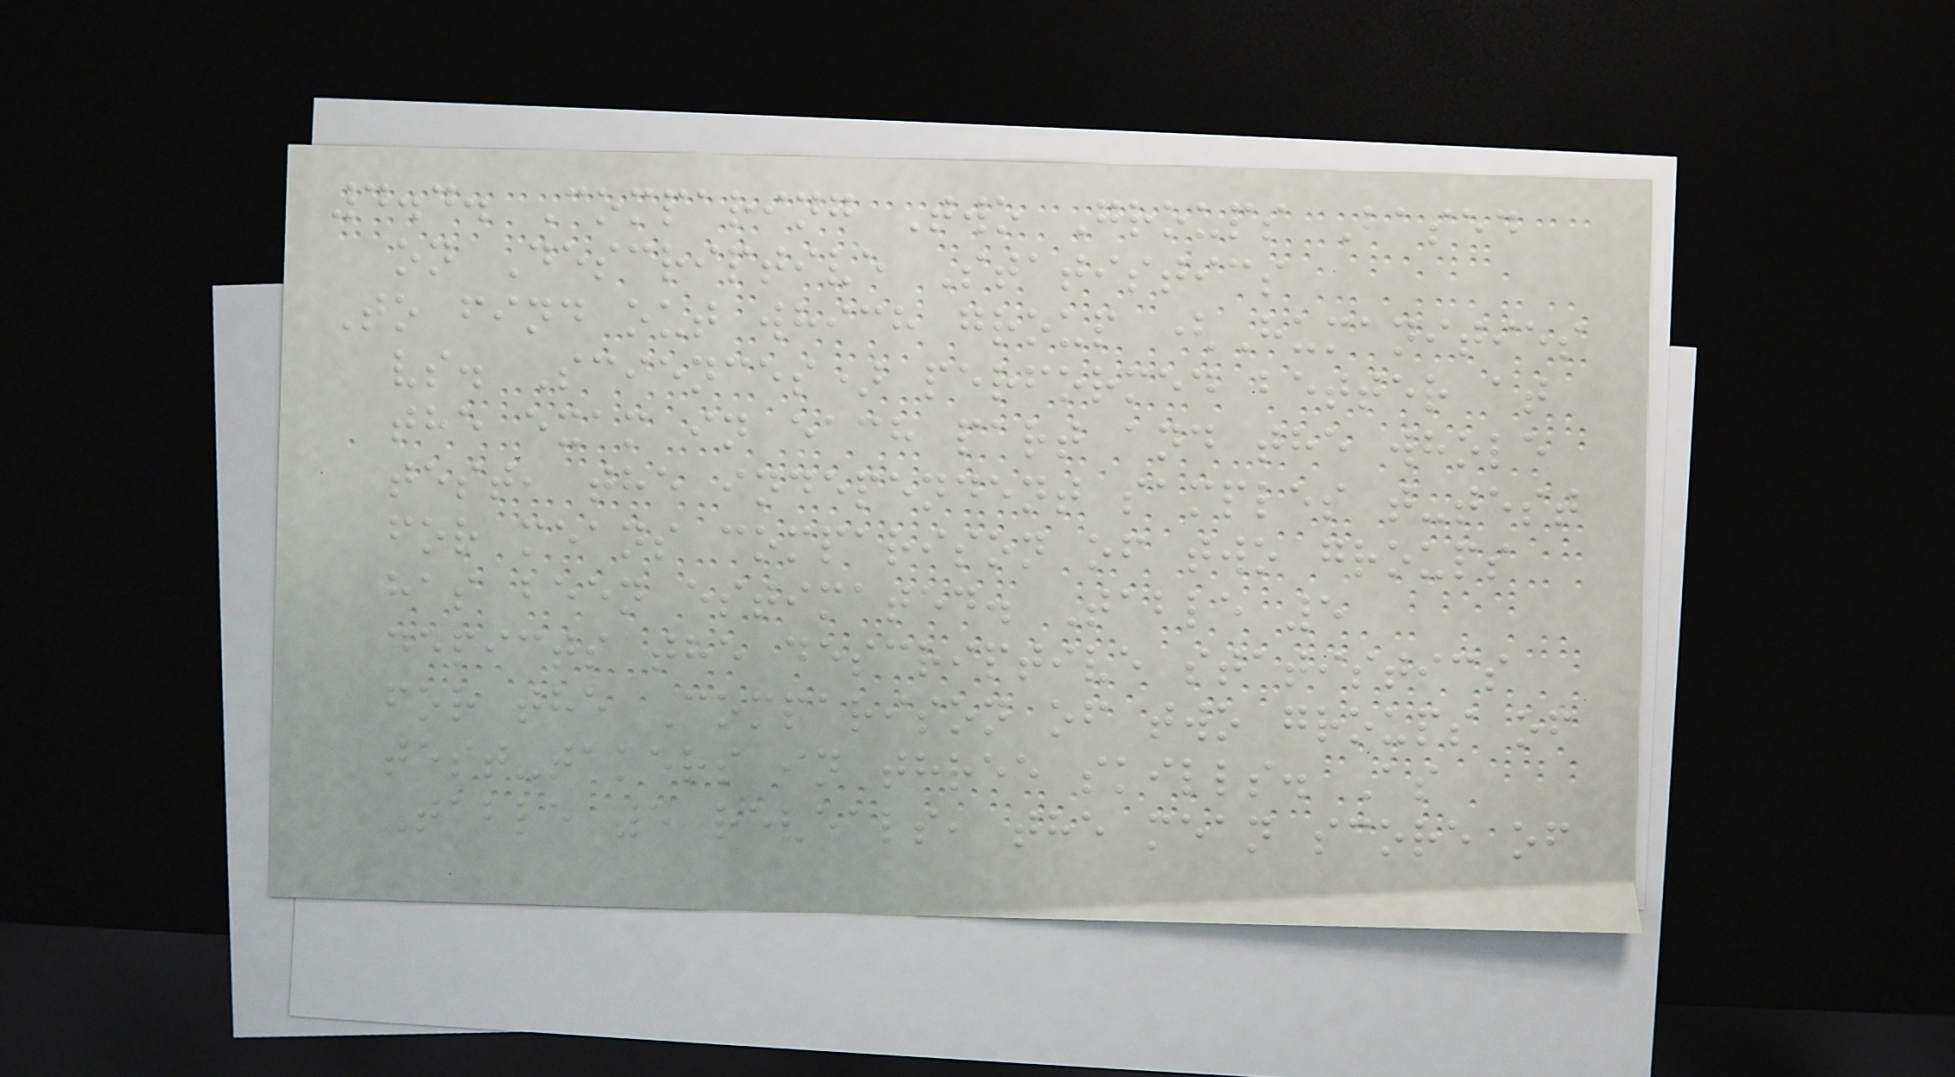4.4. Comparing Two Groups Based
on Descriptive Statistics
To find out which group (Humanities
vs. Sciences) performed better at
the exam in each part and the whole
test, the independent samples t-test
for means comparison of two groups
has been estimated. Table 5
depicts the descriptive statistics
for the Comparison of two groups of
test-takers in three skills. As
Table 5 reveals, the mean score of
